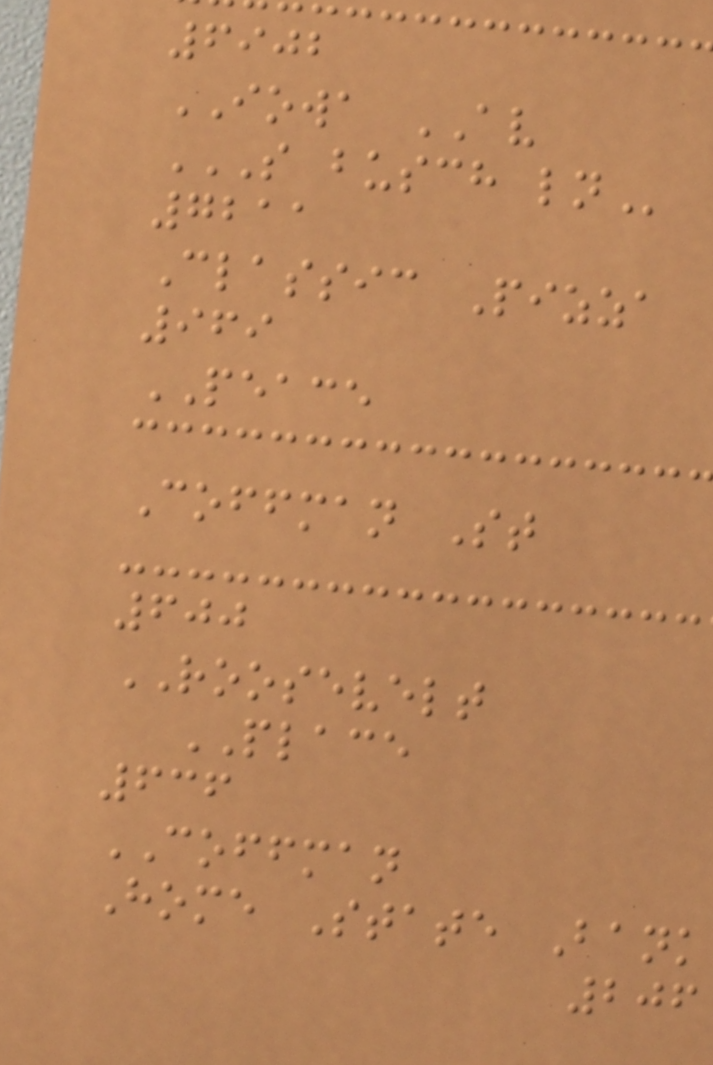6902
IOWA AV
S BUSCH LN
7211
Classic Pizza
969
PEACE
Coffman St
600
ROOSEVELT
PLACE
636
COFFMAN
Home State Bank
206
